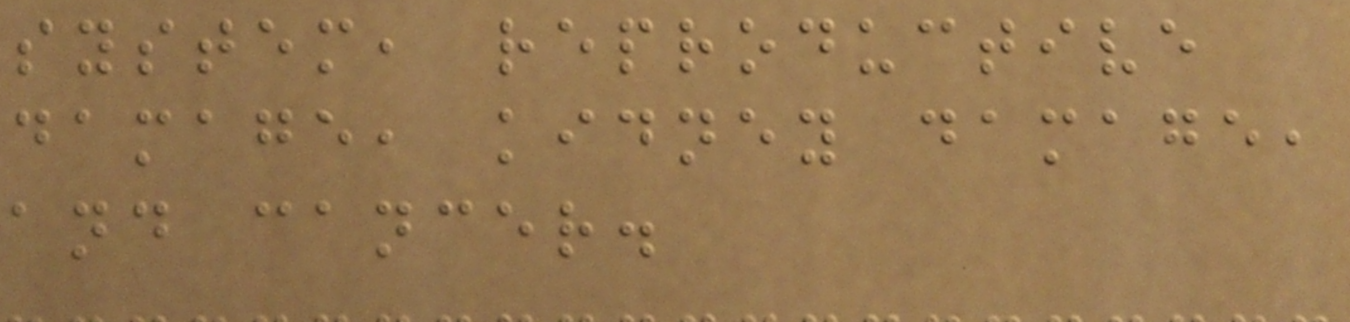system, reproductive
damage, kidney damage,
and cancer.
